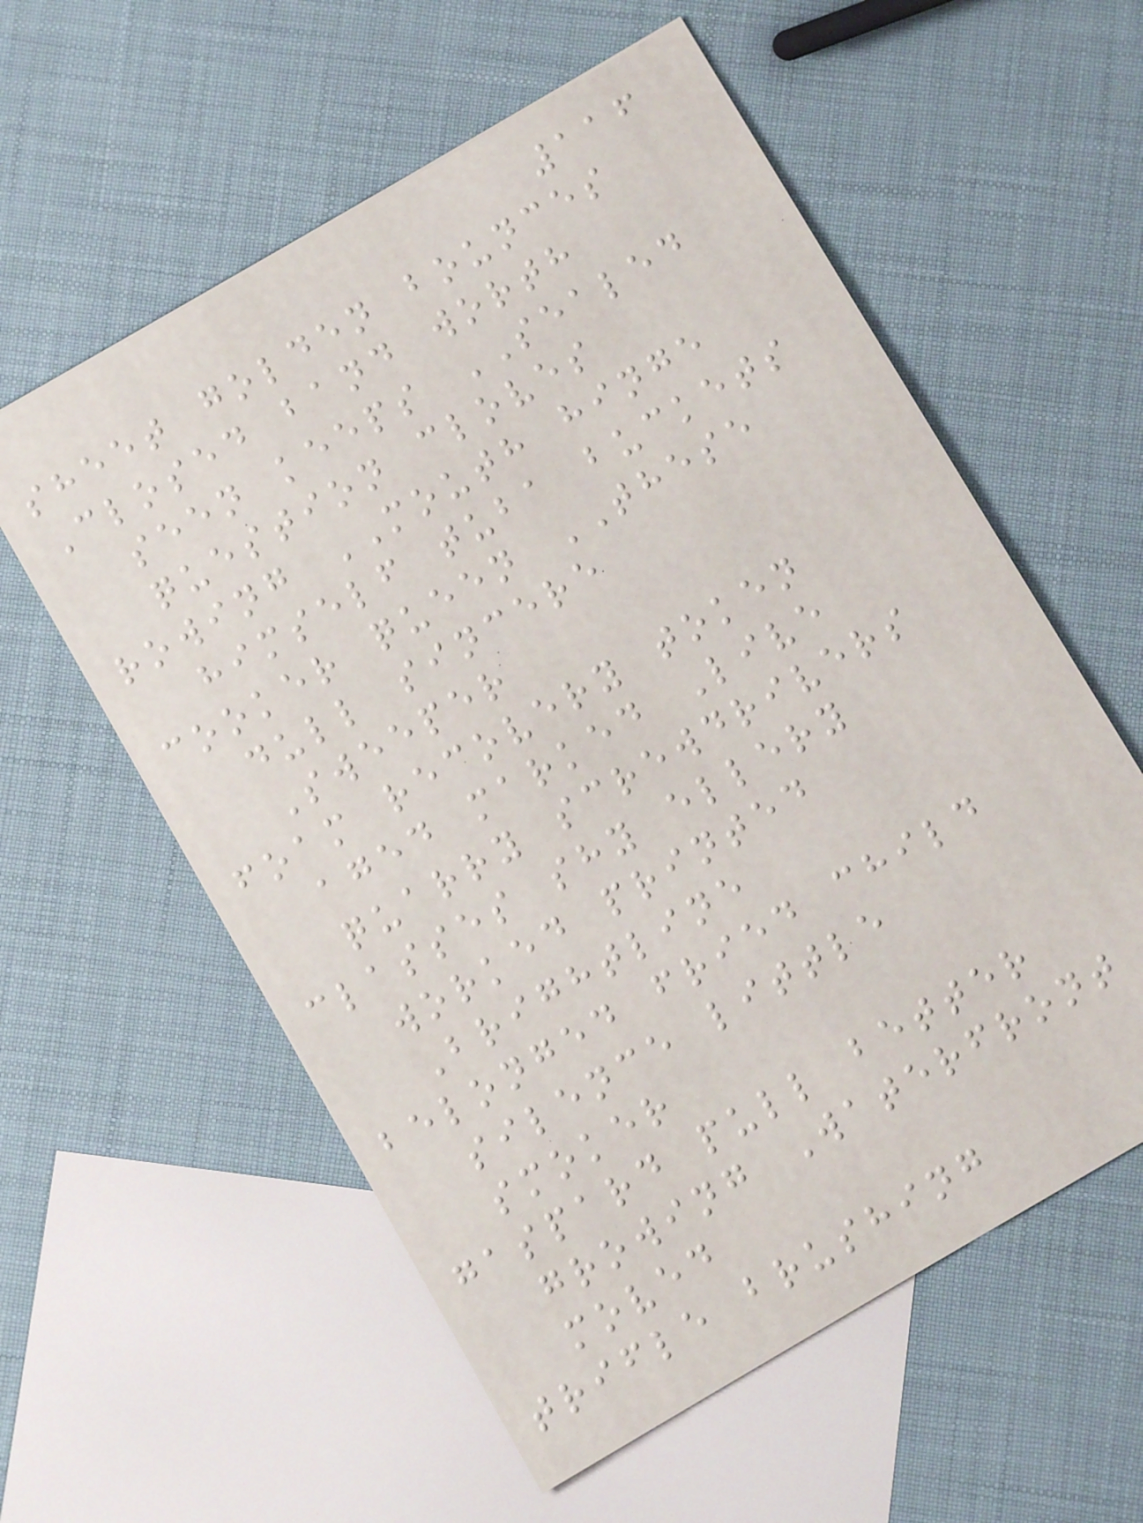116
sheet golden bounces
Closed band worth
seen keeps SEALED
question cloves
rowing MOUTH hinge
himself tuba buckets
cooker queen THESE
dull sincere
Sweeper
foam recovery token
aged marked Live
quarry screwdrivers
classes shy ellery
worked printed
Brightline
belonged fried child
silence little
smoker
gaspard pull better
growing Waterfront
moved
trifle brushing
